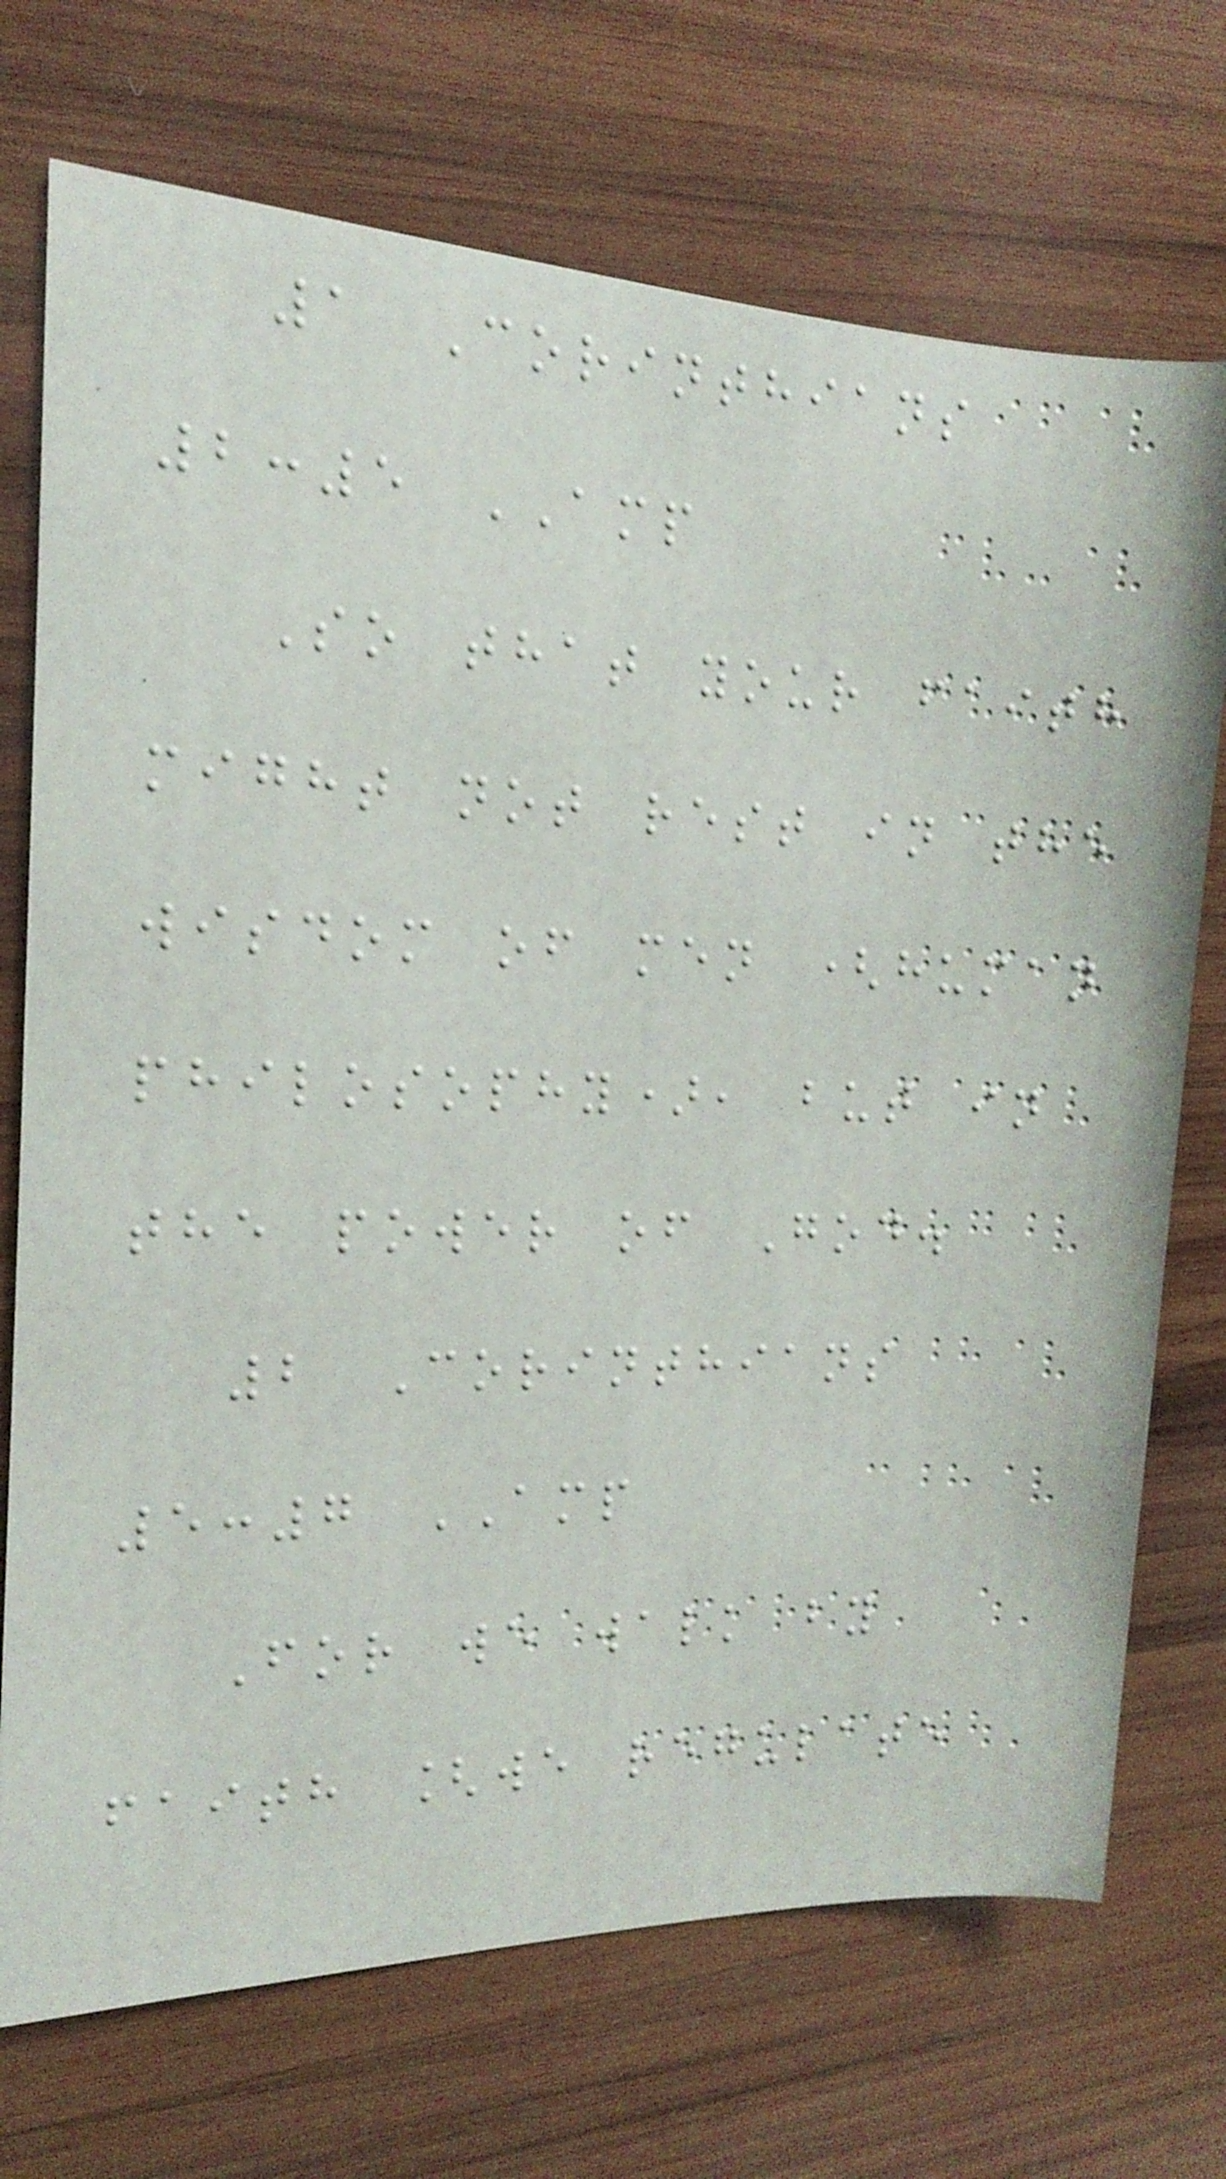1 Corinthians
2:5 AMP
So that your faith
might not rest in the
wisdom of men (human
philosophy), but in
the power of God.
2 Corinthians
5:7 AMP
For we walk by
faith [we regulate
